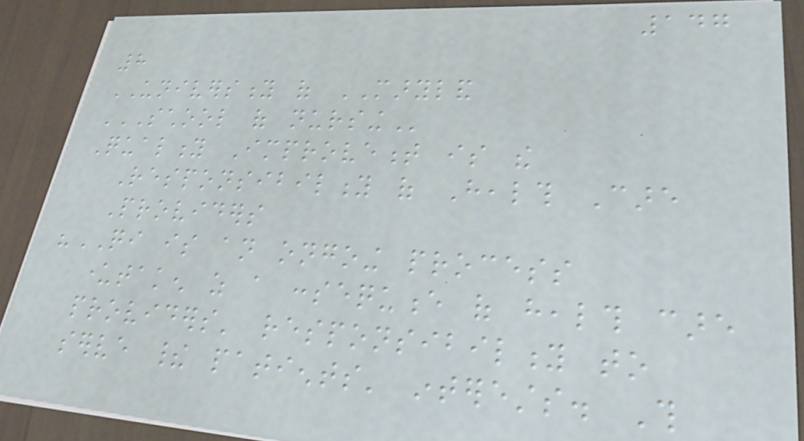147
8
UNIVERSITY of MARYLAND
SCHOOL OF NURSING
Quality Improvement is the
Responsibility of Health Care
Providers
"QI is an ongoing process
undertaken as a consequence of health care
providers' responsibility to
serve their patients' interests. This
